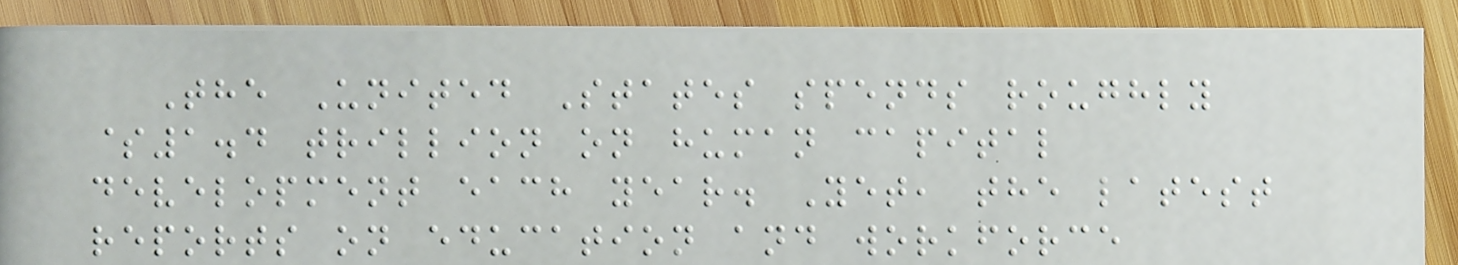The United States spends roughly
$1.4 trillion on human capital
development each year. Yet, the latest
reports on education and workforce
